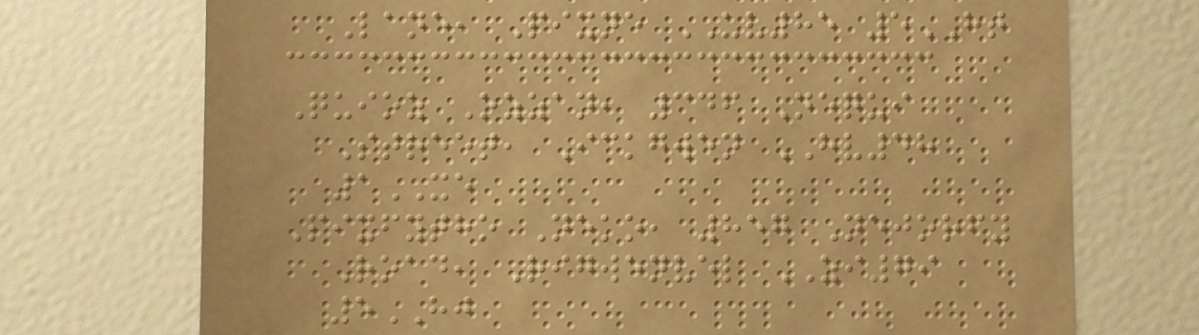Lane, Pixne UV85 5HT
Quioz Ozzan, 346 Nequi
Street, Ickgwen HV48
1XE
Pixfytho Neko, 857 Nejorfy
Road, Rigwenvel ZI79
5HJ
